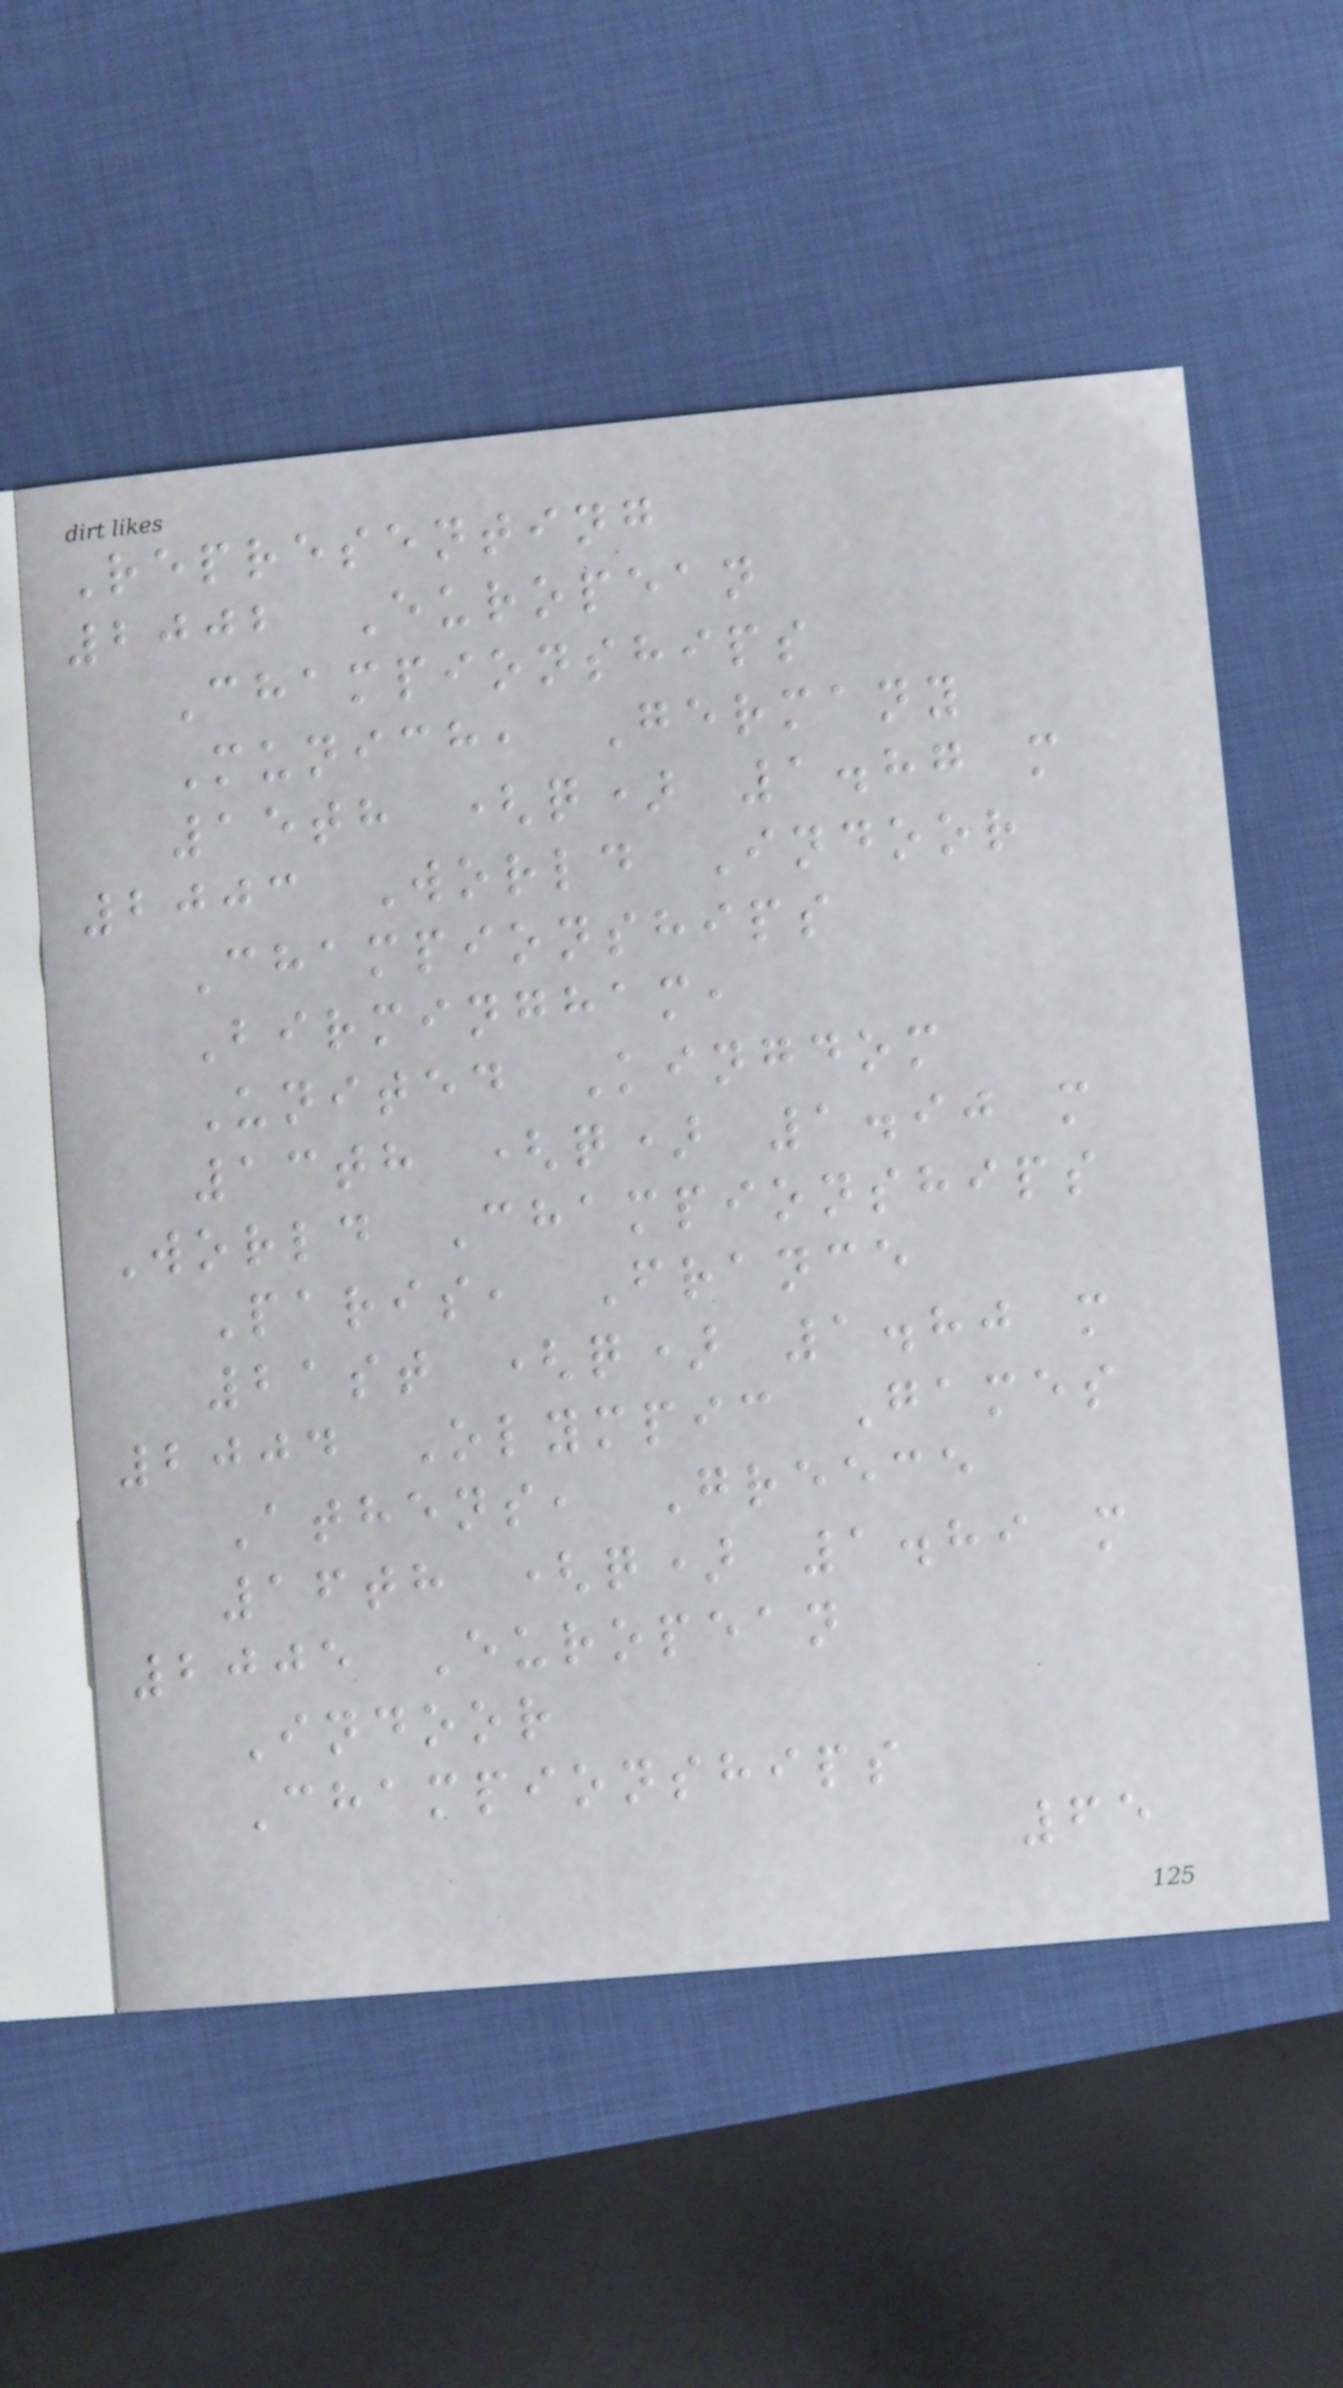Representing
2002 European
Championships
Munich, Germany
15th (q) 1.87 m
2003 World Indoor
Championships
Birmingham,
United Kingdom
13th (q) 1.90 m
World Championships
Paris, France
21st (q) 1.80 m
2004 Olympic Games
Athens, Greece
16th (q) 1.89 m
2005 European
Indoor
Championships
65
